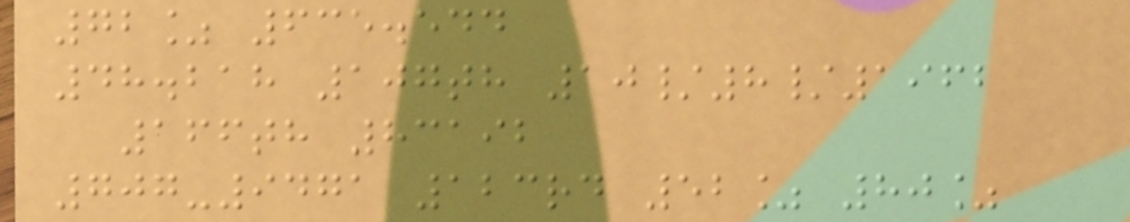72% 635.544
48.218 107th 10/8/1962
166th 83192
707-9471 123rd 52% 80%
